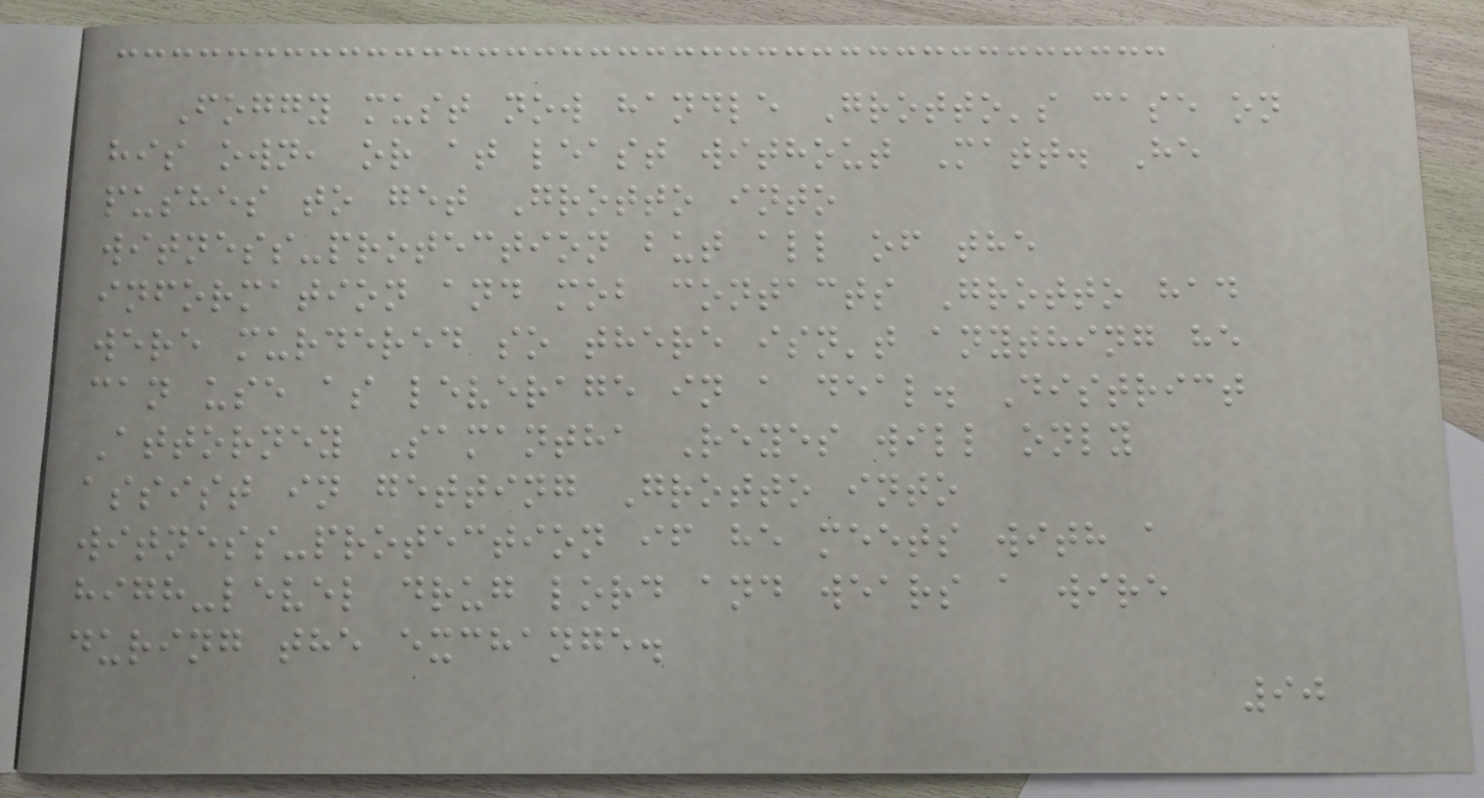Foggy must now handle Grotto's case on
his own, or at least without Matt. He
pushes to get Grotto into
witness-protection but all of the
information and mob contacts Grotto had
were murdered so there isn't anything he
can use as leverage in a deal. District
Attorney Samantha Reyes will only
assist in getting Grotto into
witness-protection if he meets with a
high-level drug lord and wears a wire
during the exchange.
90
